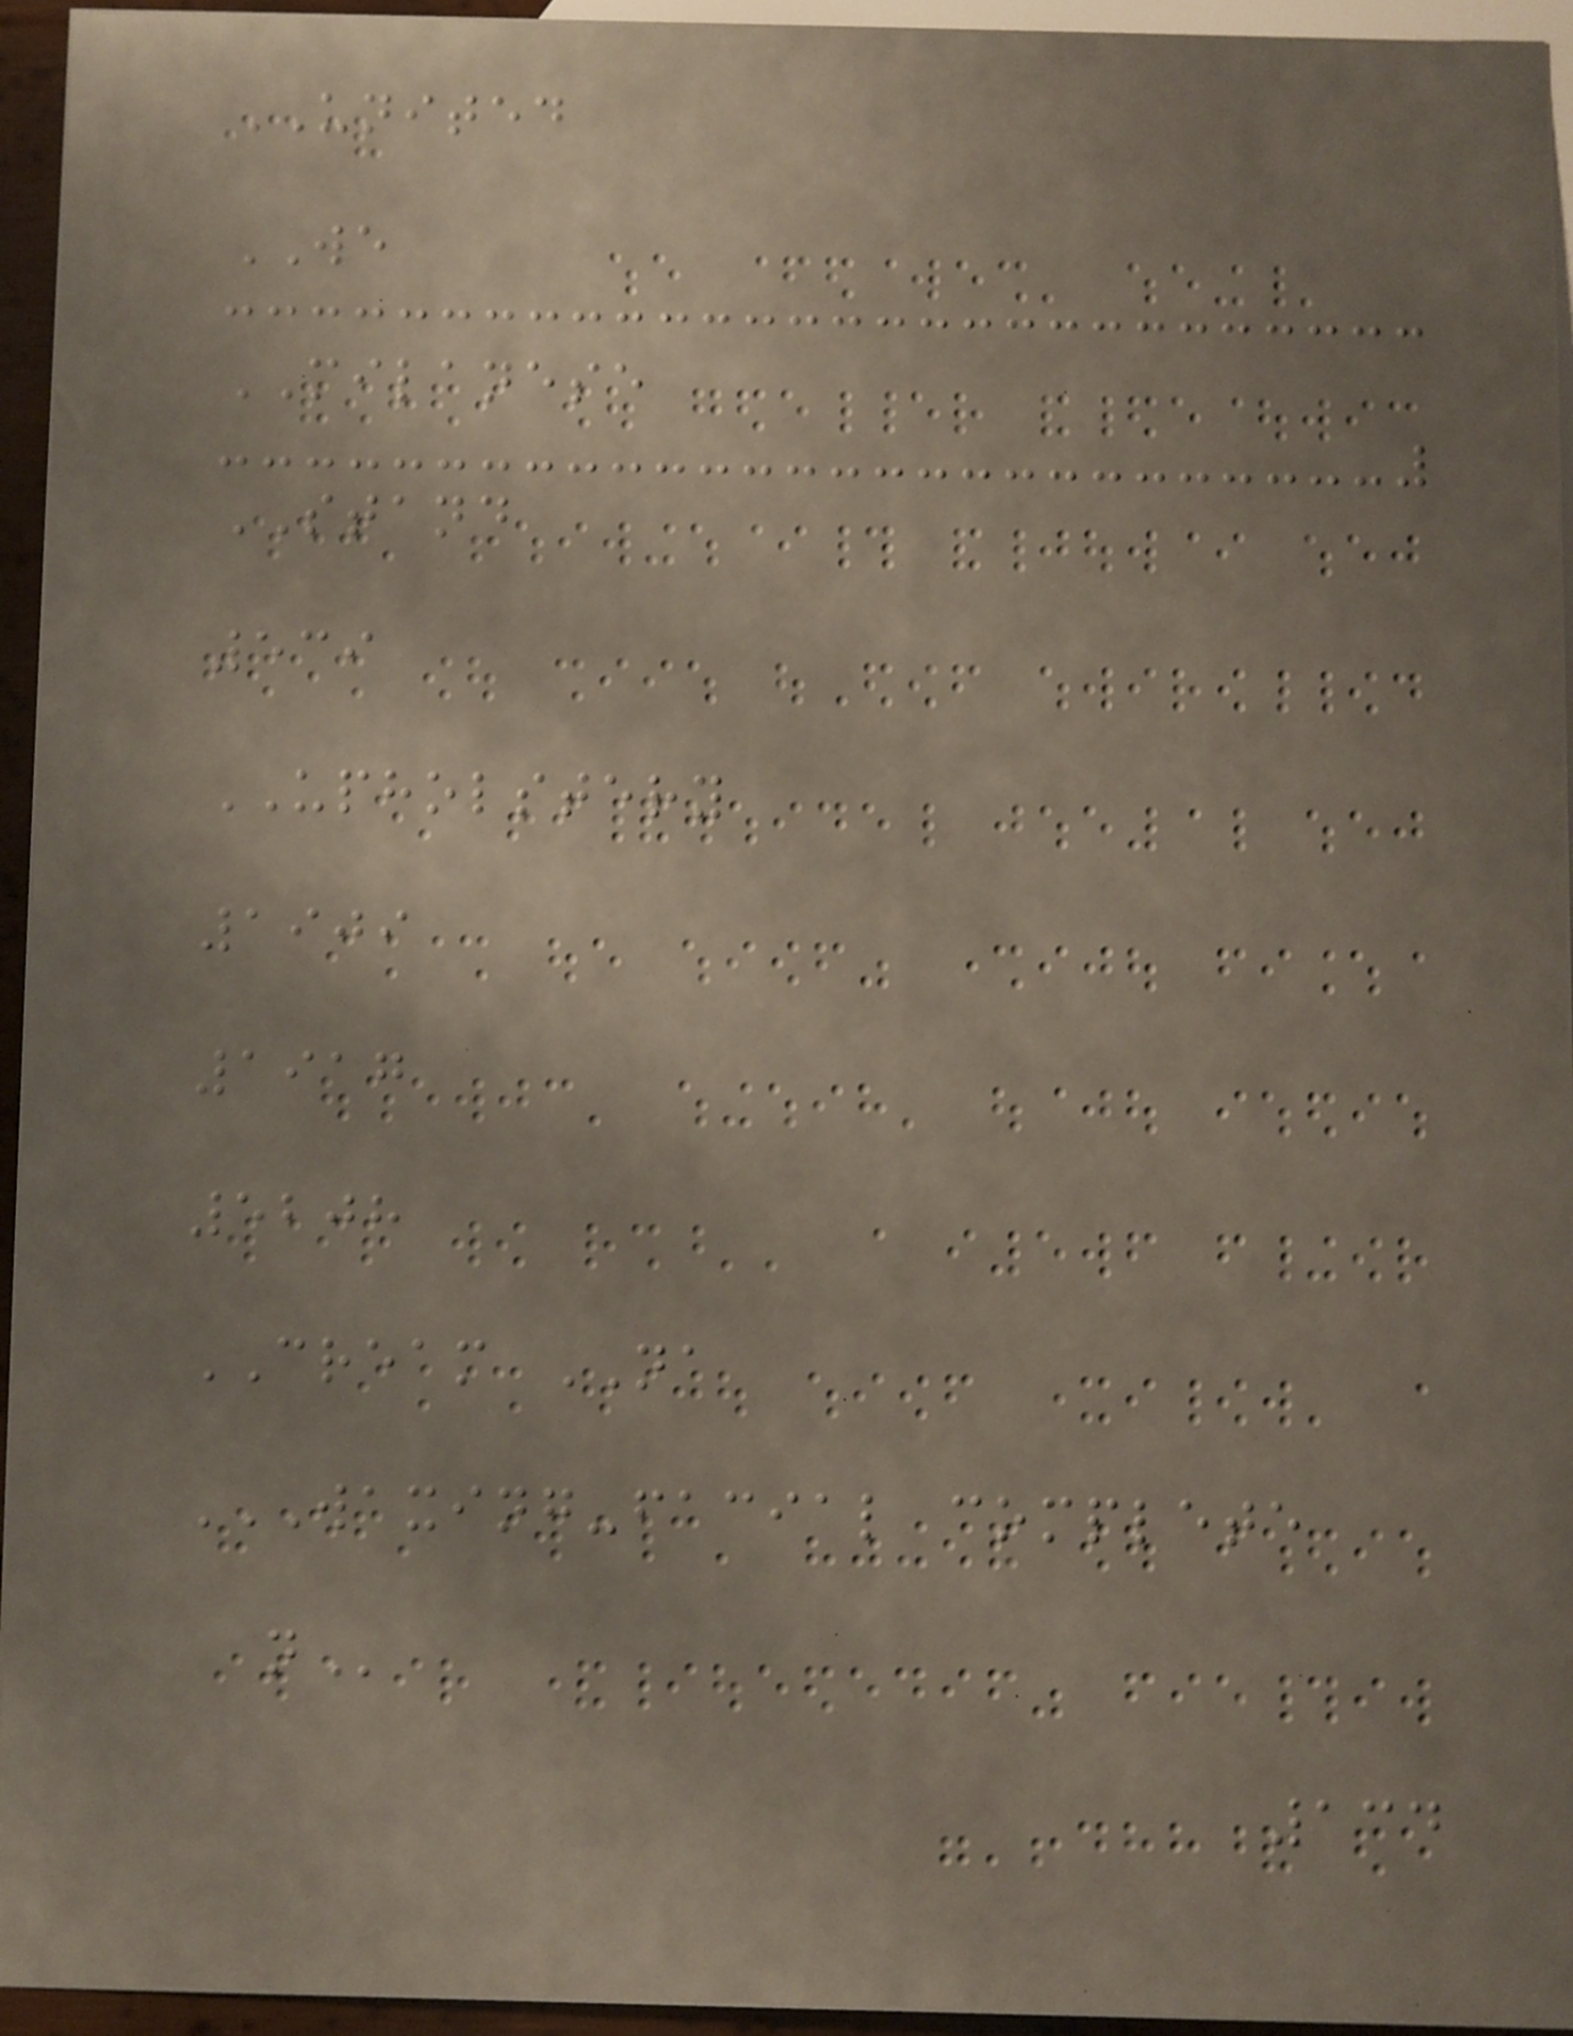UNITED
WE
MILANESE
STAND
539
UPHOLSTERY
1909
1917
5208
CREAM NA
WAXING-FACIAL COMPLETE
N
134
